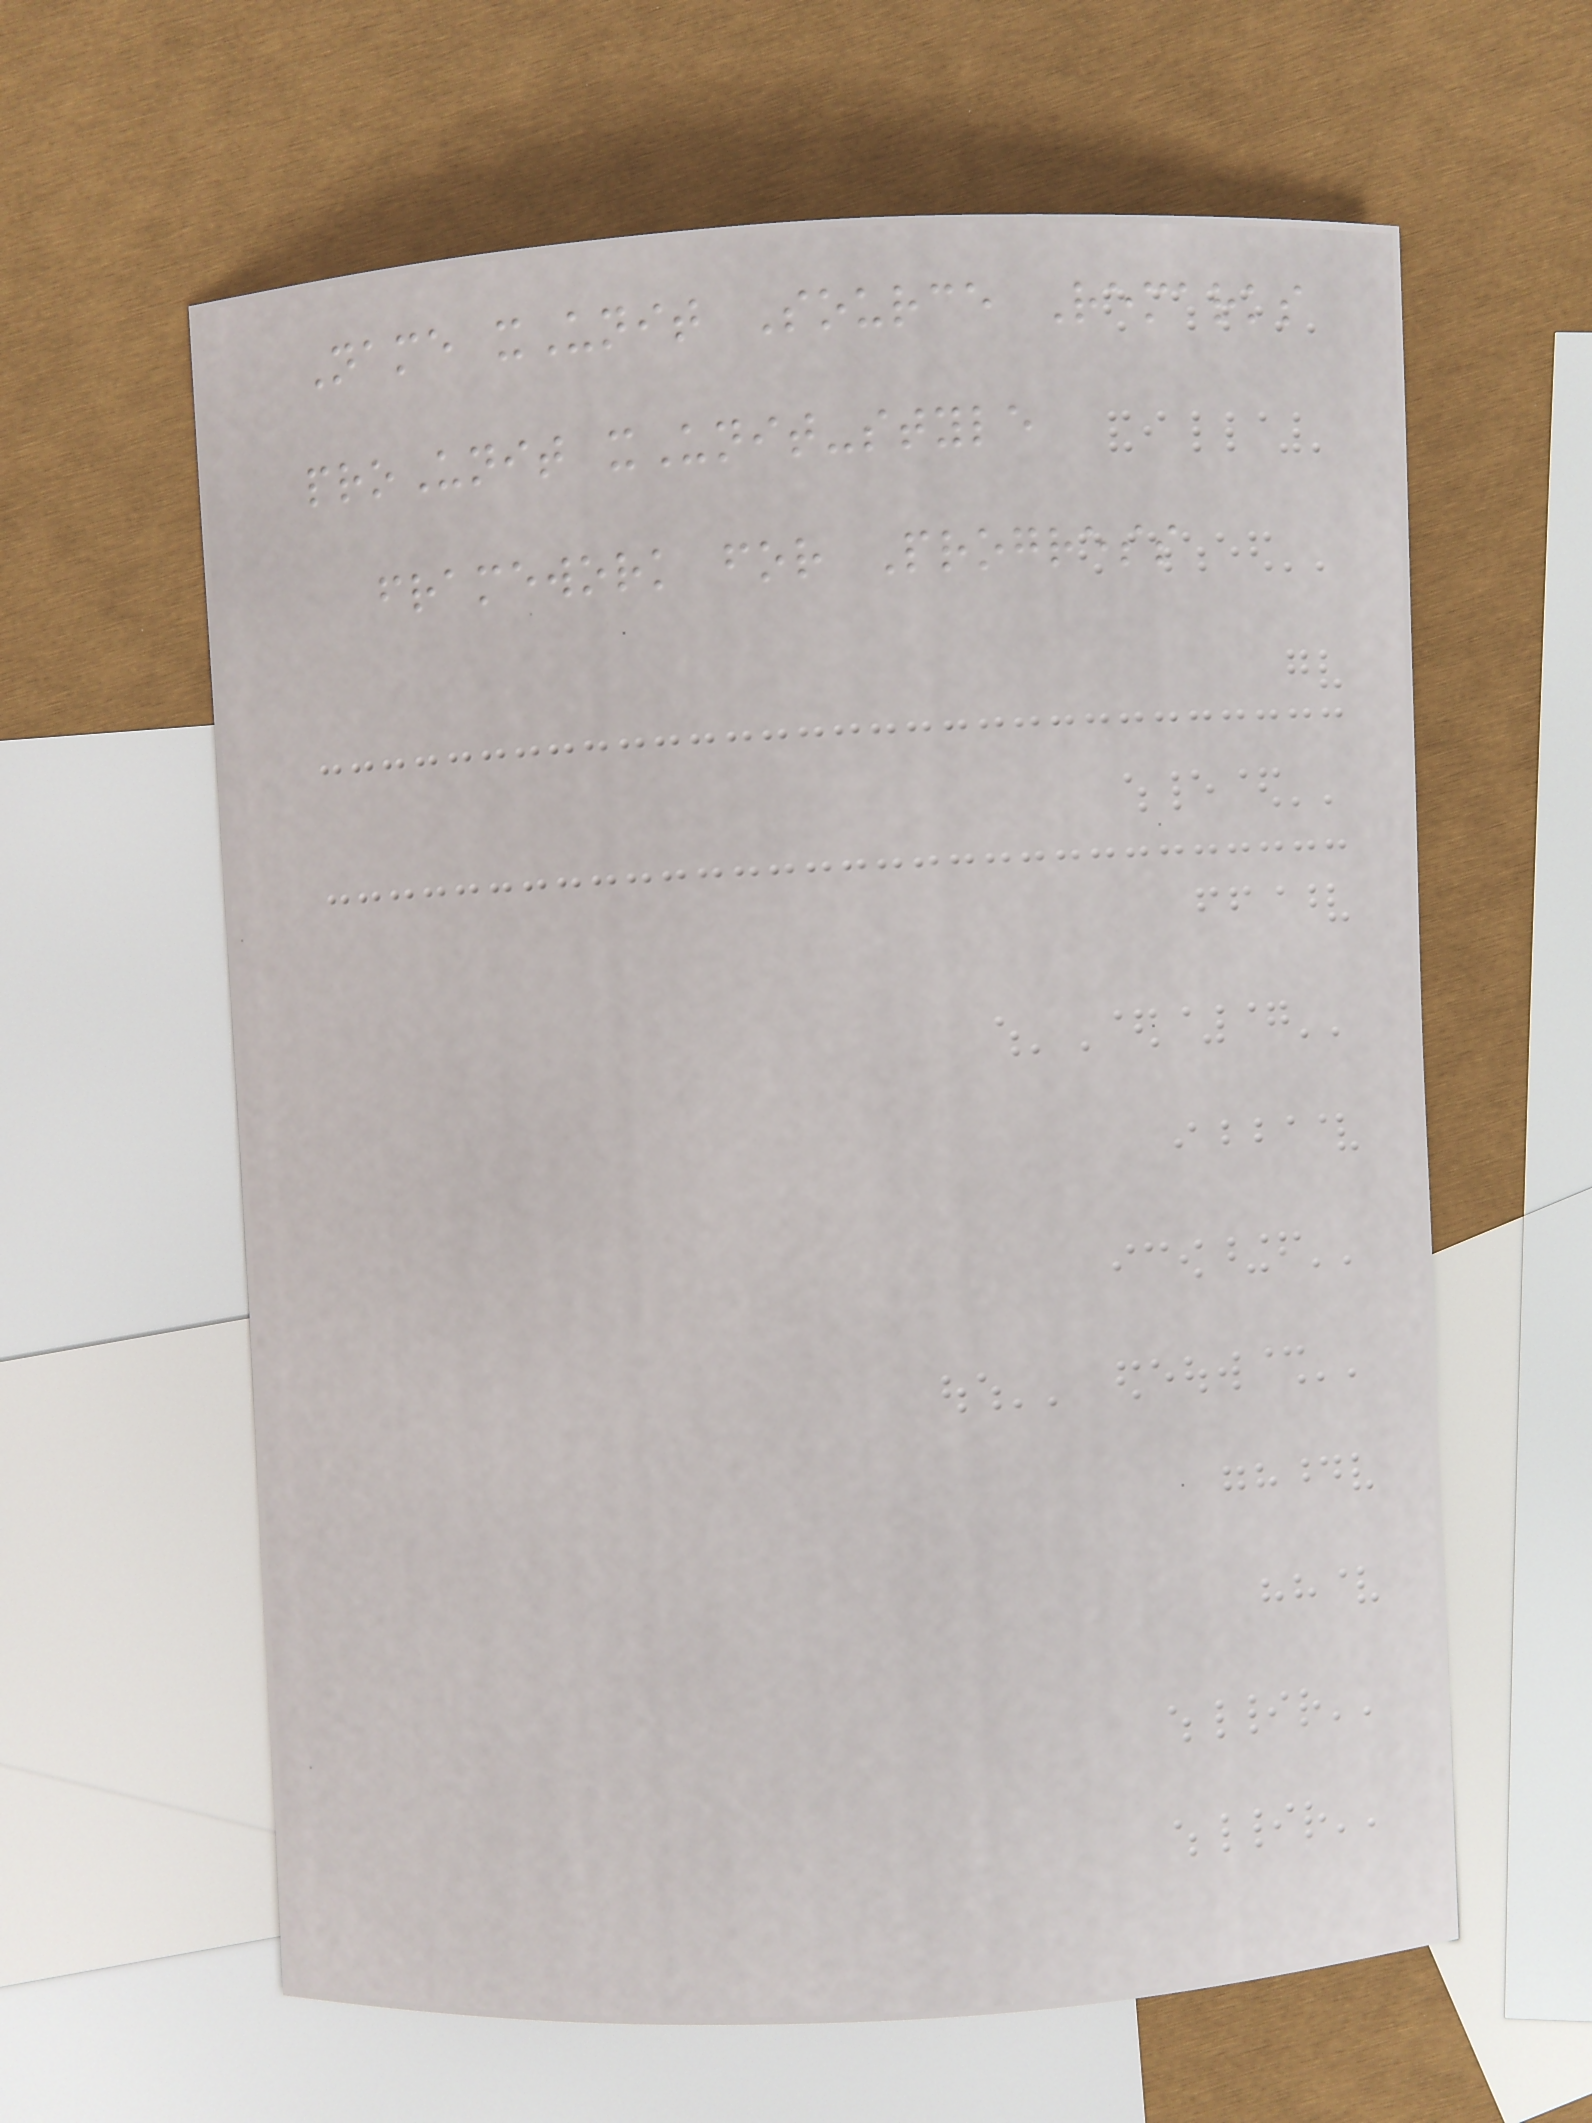Name xUnit Source Remarks
proUnit xUnit-style
framework for Progress
